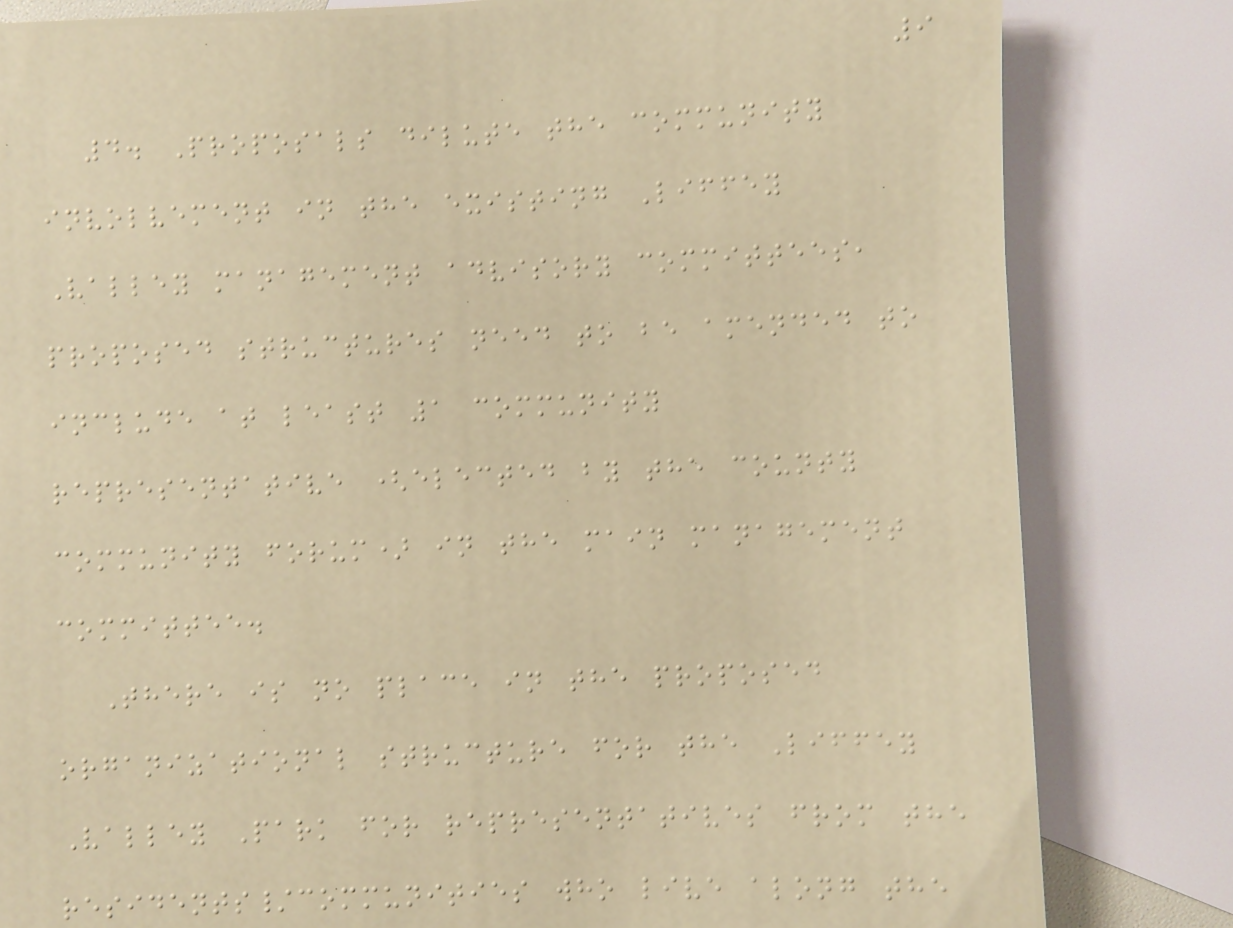9
4. Proposals dilute the community
involvement in the existing Liffey
Valley management advisory committees,
proposed structures need to be amended to
include at least 1 community
representative (elected by the county
community forum) in the main management
committee.
There is no place in the proposed
organizational structure for the Liffey
Valley Park for representatives from the
residents/communities who live along the
